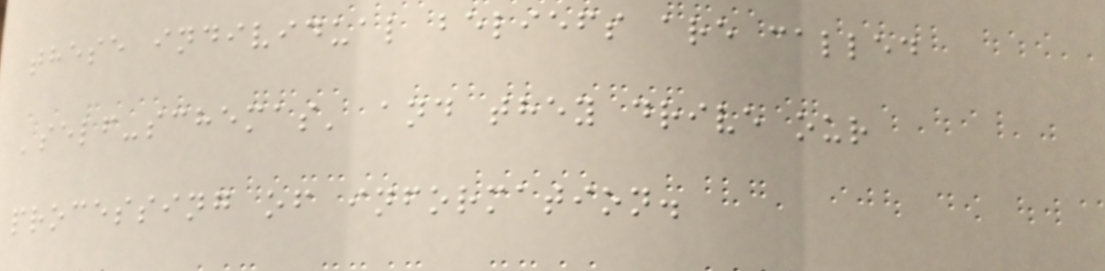these individual beliefs are called
'self-schemas' and they drive our
processing of information.
